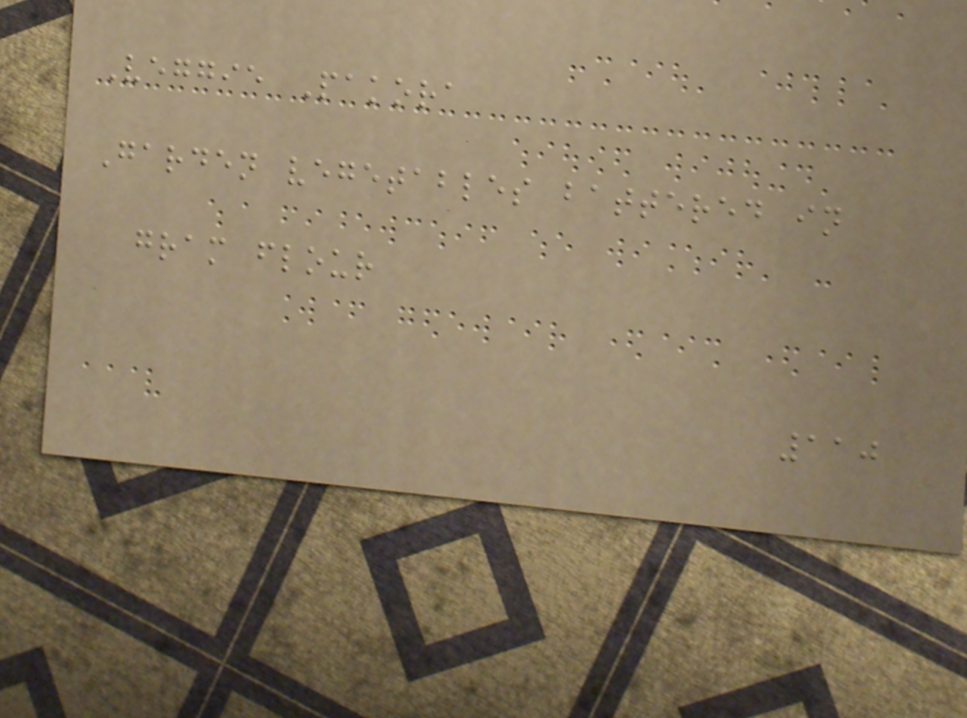Veggie Pakora
Garden vegetables battered in
gram flour
110
